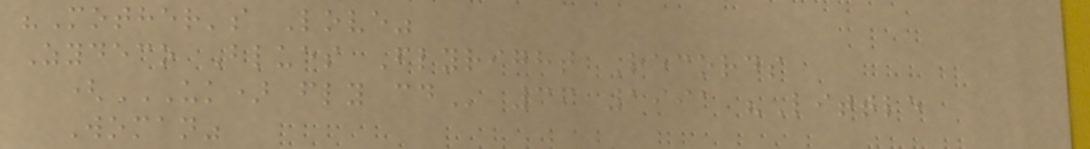"Mother's Love"
Zydeco Blues Flyright Records
(UK) FLY CD 36 1991 "Little
Woman"
